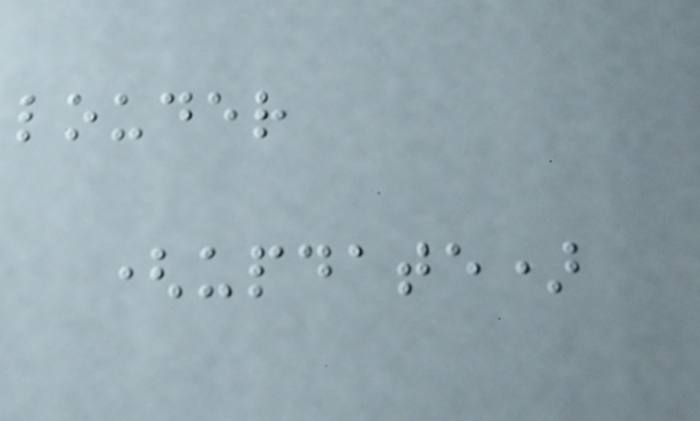louder
(update)
